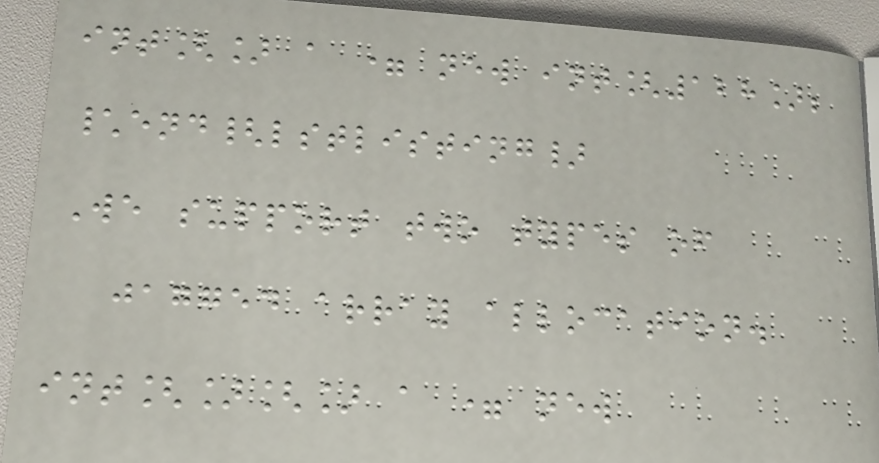int[] a = new int[128];
\end{lstlisting}
We support two types of
jagged array allocation.
int[][] a = new
